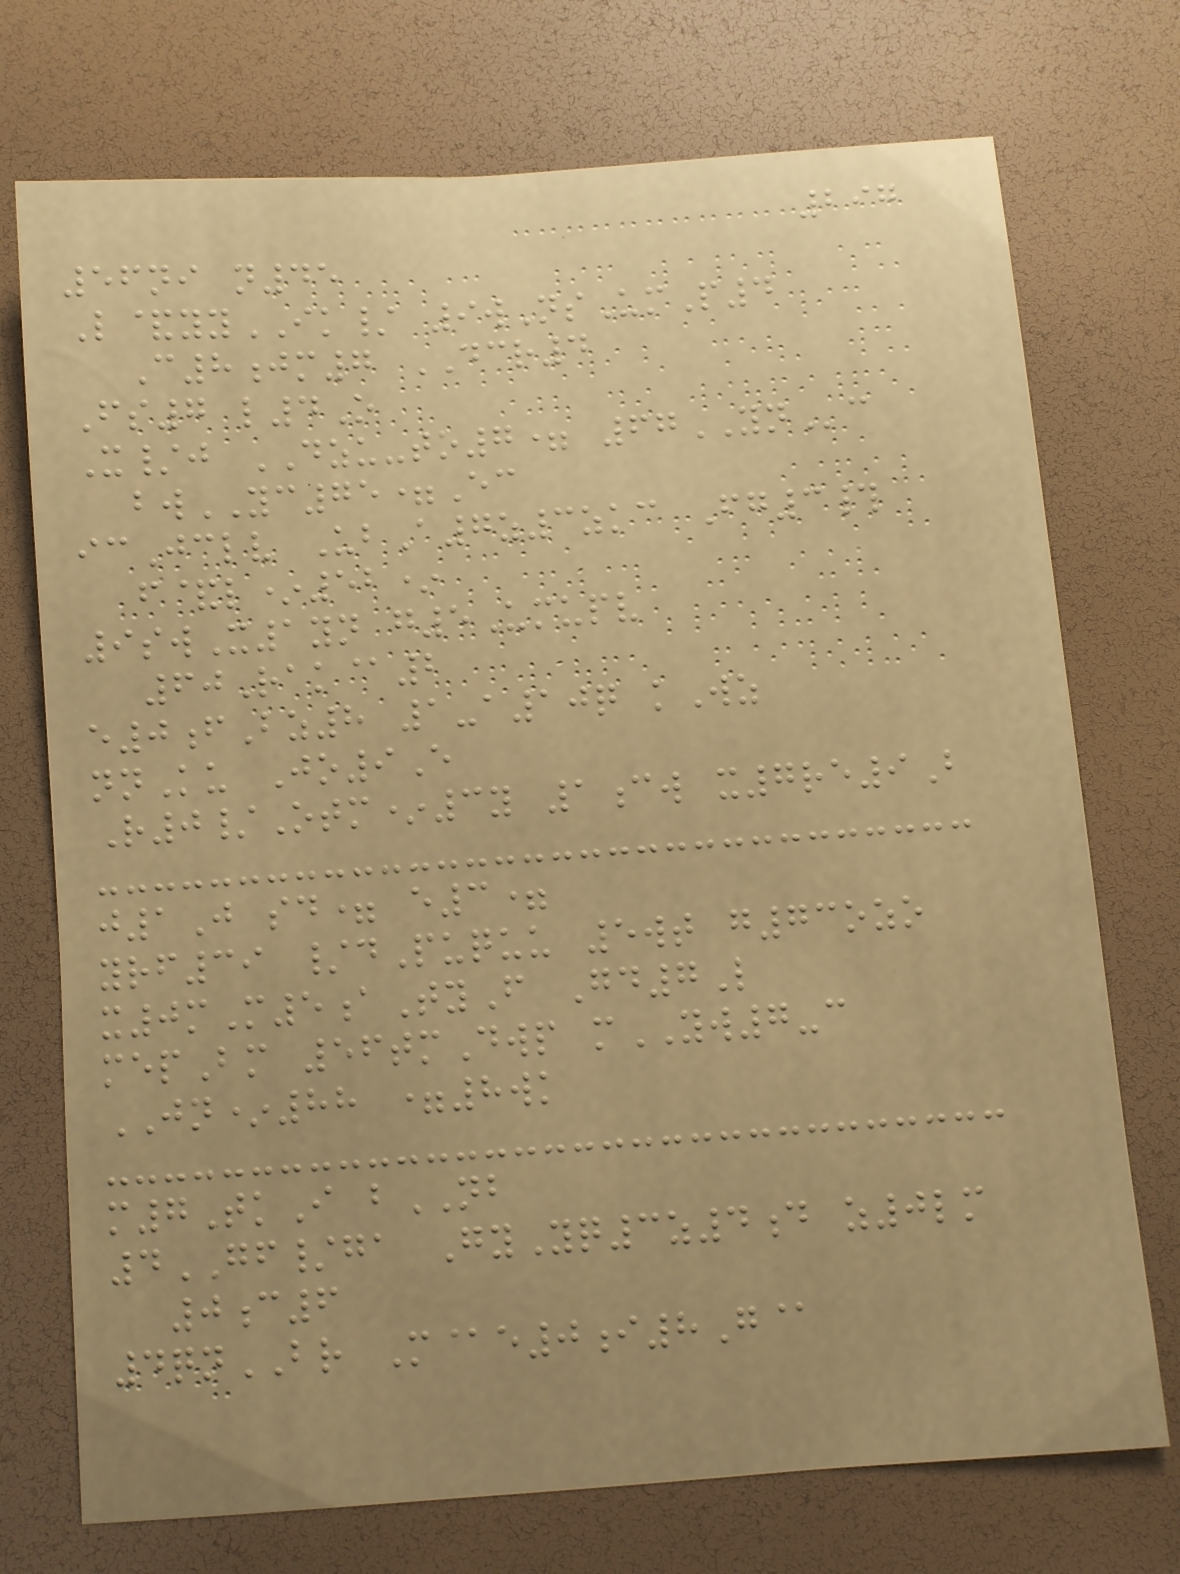297
56ni n45
L&yyIK/ 9wNsUmP4
C8jm7 DCR4
Fs7 l4O
X/j DZU-to7= 67YNc
bwYC75=Ec
icJclv UbA7z3zkc Fg3#
f&l*52*
9swX1yn g5Umupv
60Rak@2
e0fBz8 1-a10q kWz
nnKu Jo9E
R0/Otm*3y 1cw x7re9B
j1J sd= e3=
yrf39 /dPuquu 5wt g73ozo
x0mM5aTyF Gd7L
mepBm 56tmDwp mYW7-c
JN*88 =8wk
m7TkI bNB
4GF/ga GyYq3z4d z0lm
0c6
4qnBR M@e0i8G@
